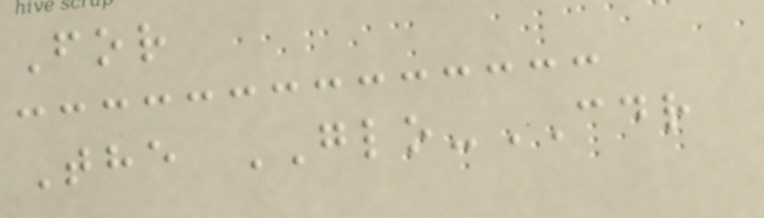For
The GLO-CDR
